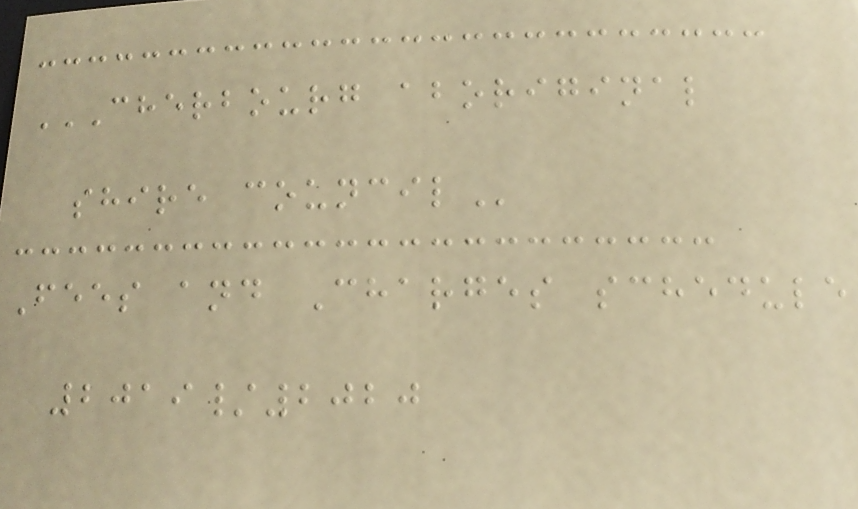CHERBOURG ABORIGINAL
SHIRE COUNCIL
Fees and Charges schedule
2019/2020
